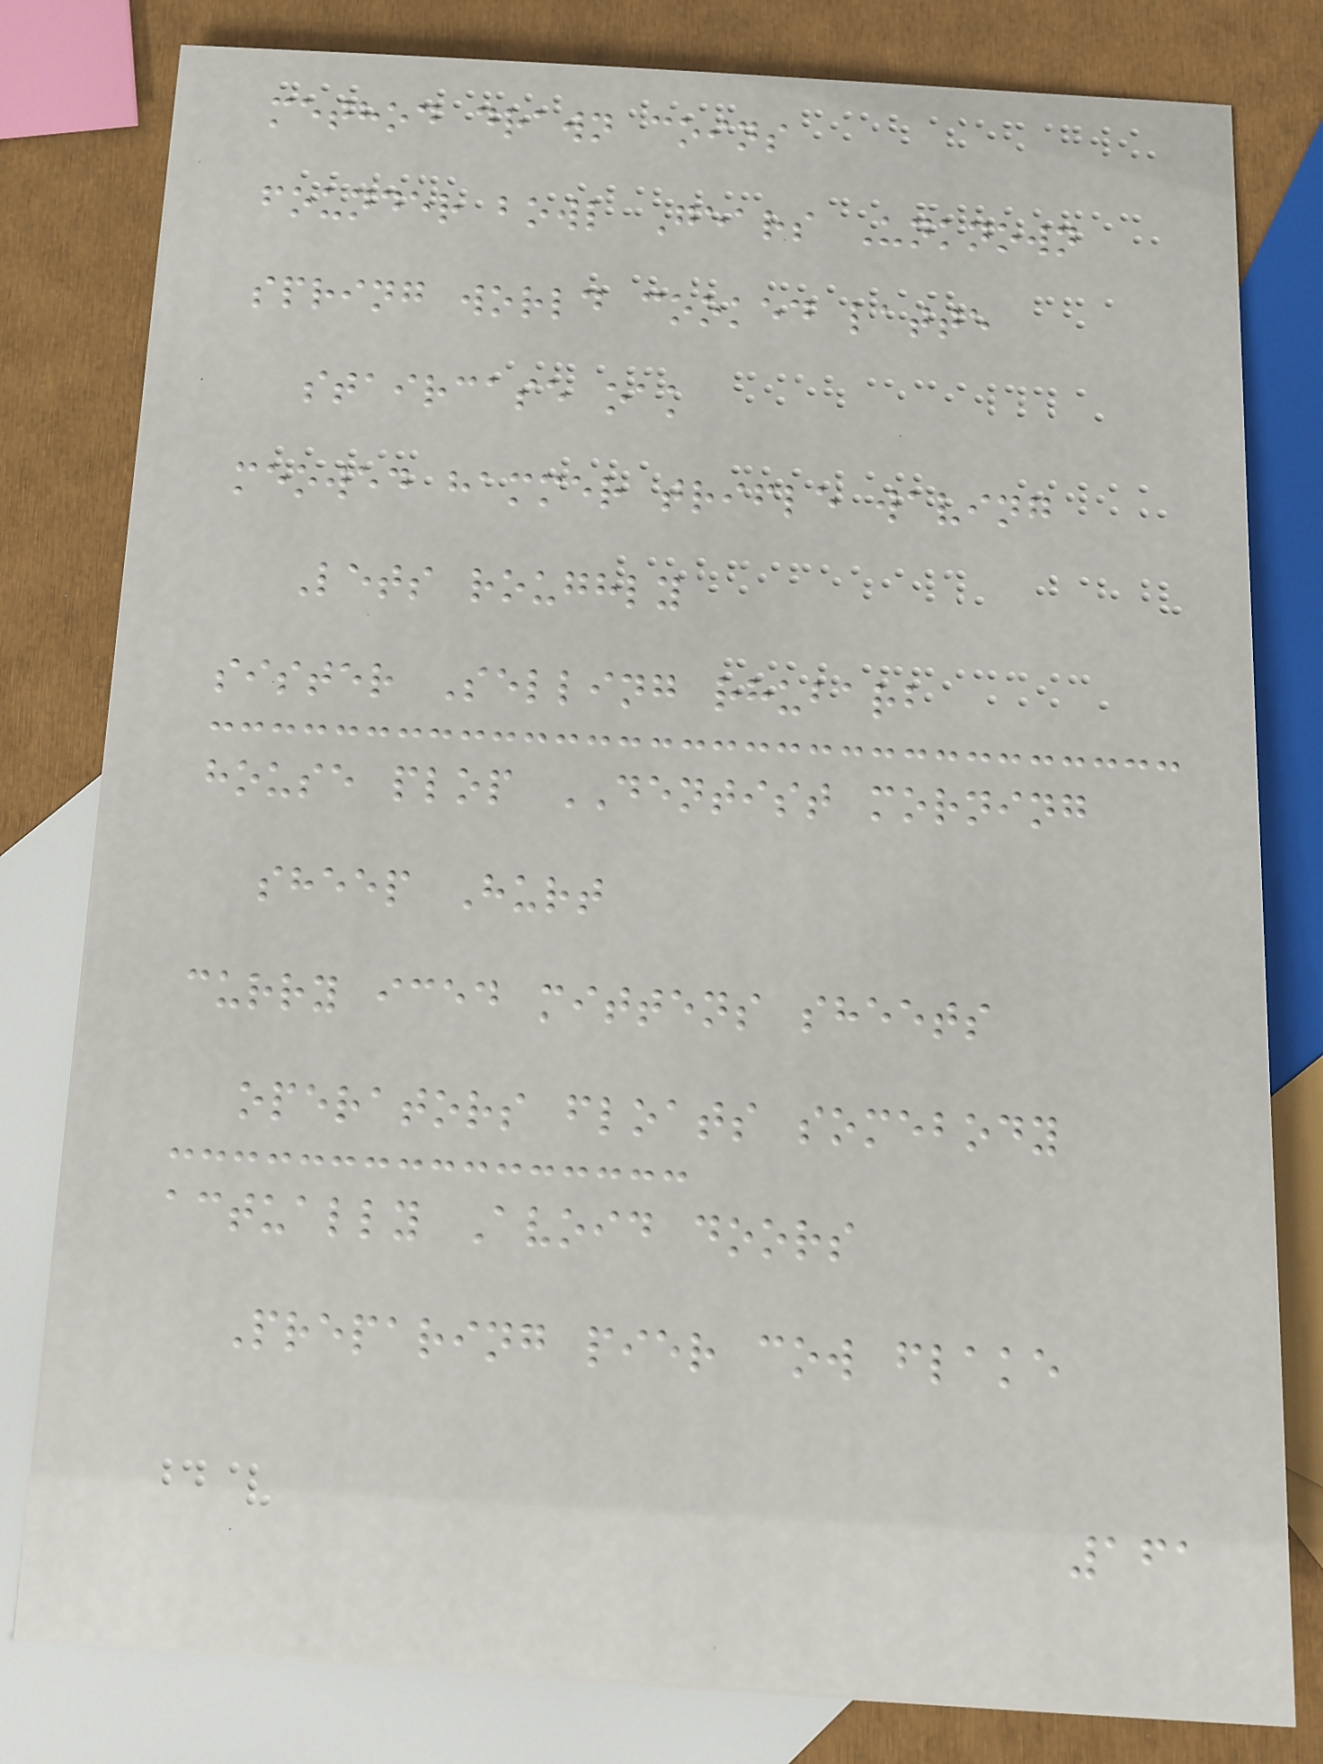method drawn coins
founder bowl Gears Unknown
spring world cooked latte
staircase oak
meowed hammer trifle waving
Lets roughly
sister Selling rhubarb
house plop DENTIST morning
sheep Hurt
curry iced mittens sheets
operators floats somebody
actually Avoid doors
Preparing pier cow flake
161
